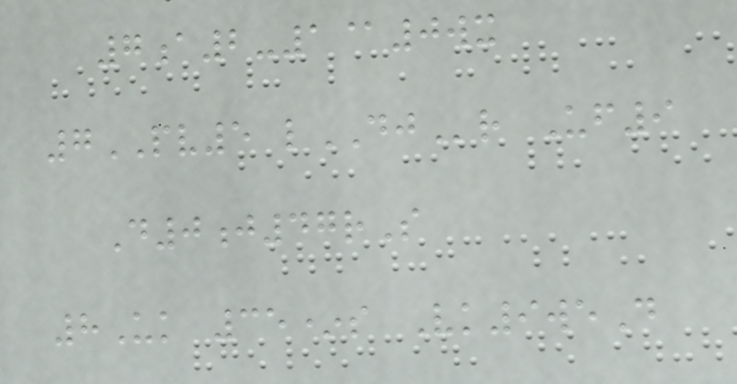7a2-1@0wx
7PV5 lDJr Uf9
D0j47rS
8Uk 35*s Vk9weD
